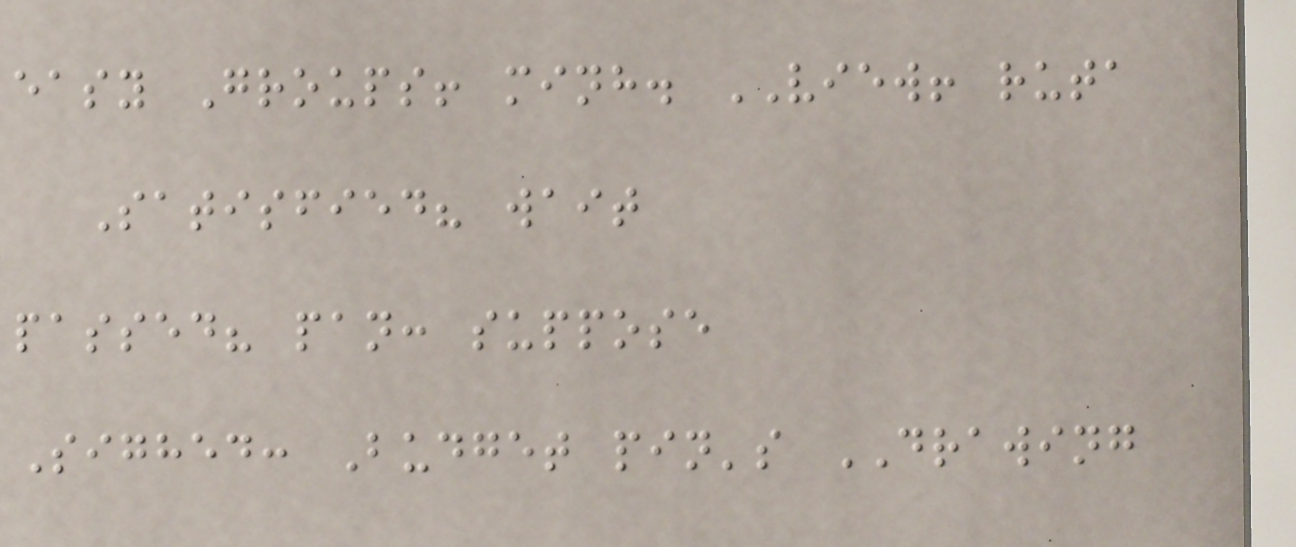easy Groups! minh. VIEW! ruta
Satisfied? wait
passed? pan: suppose
Sighed: Budget pin's DRAWING
